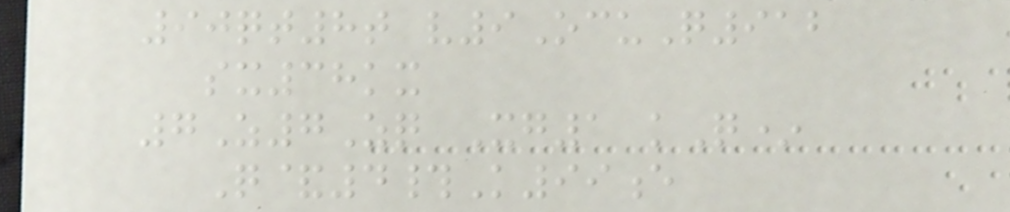90qt8t v9OcuQ912
sx38kx
7Z7Zq Xg1 kQ*
Q&4#K99e
